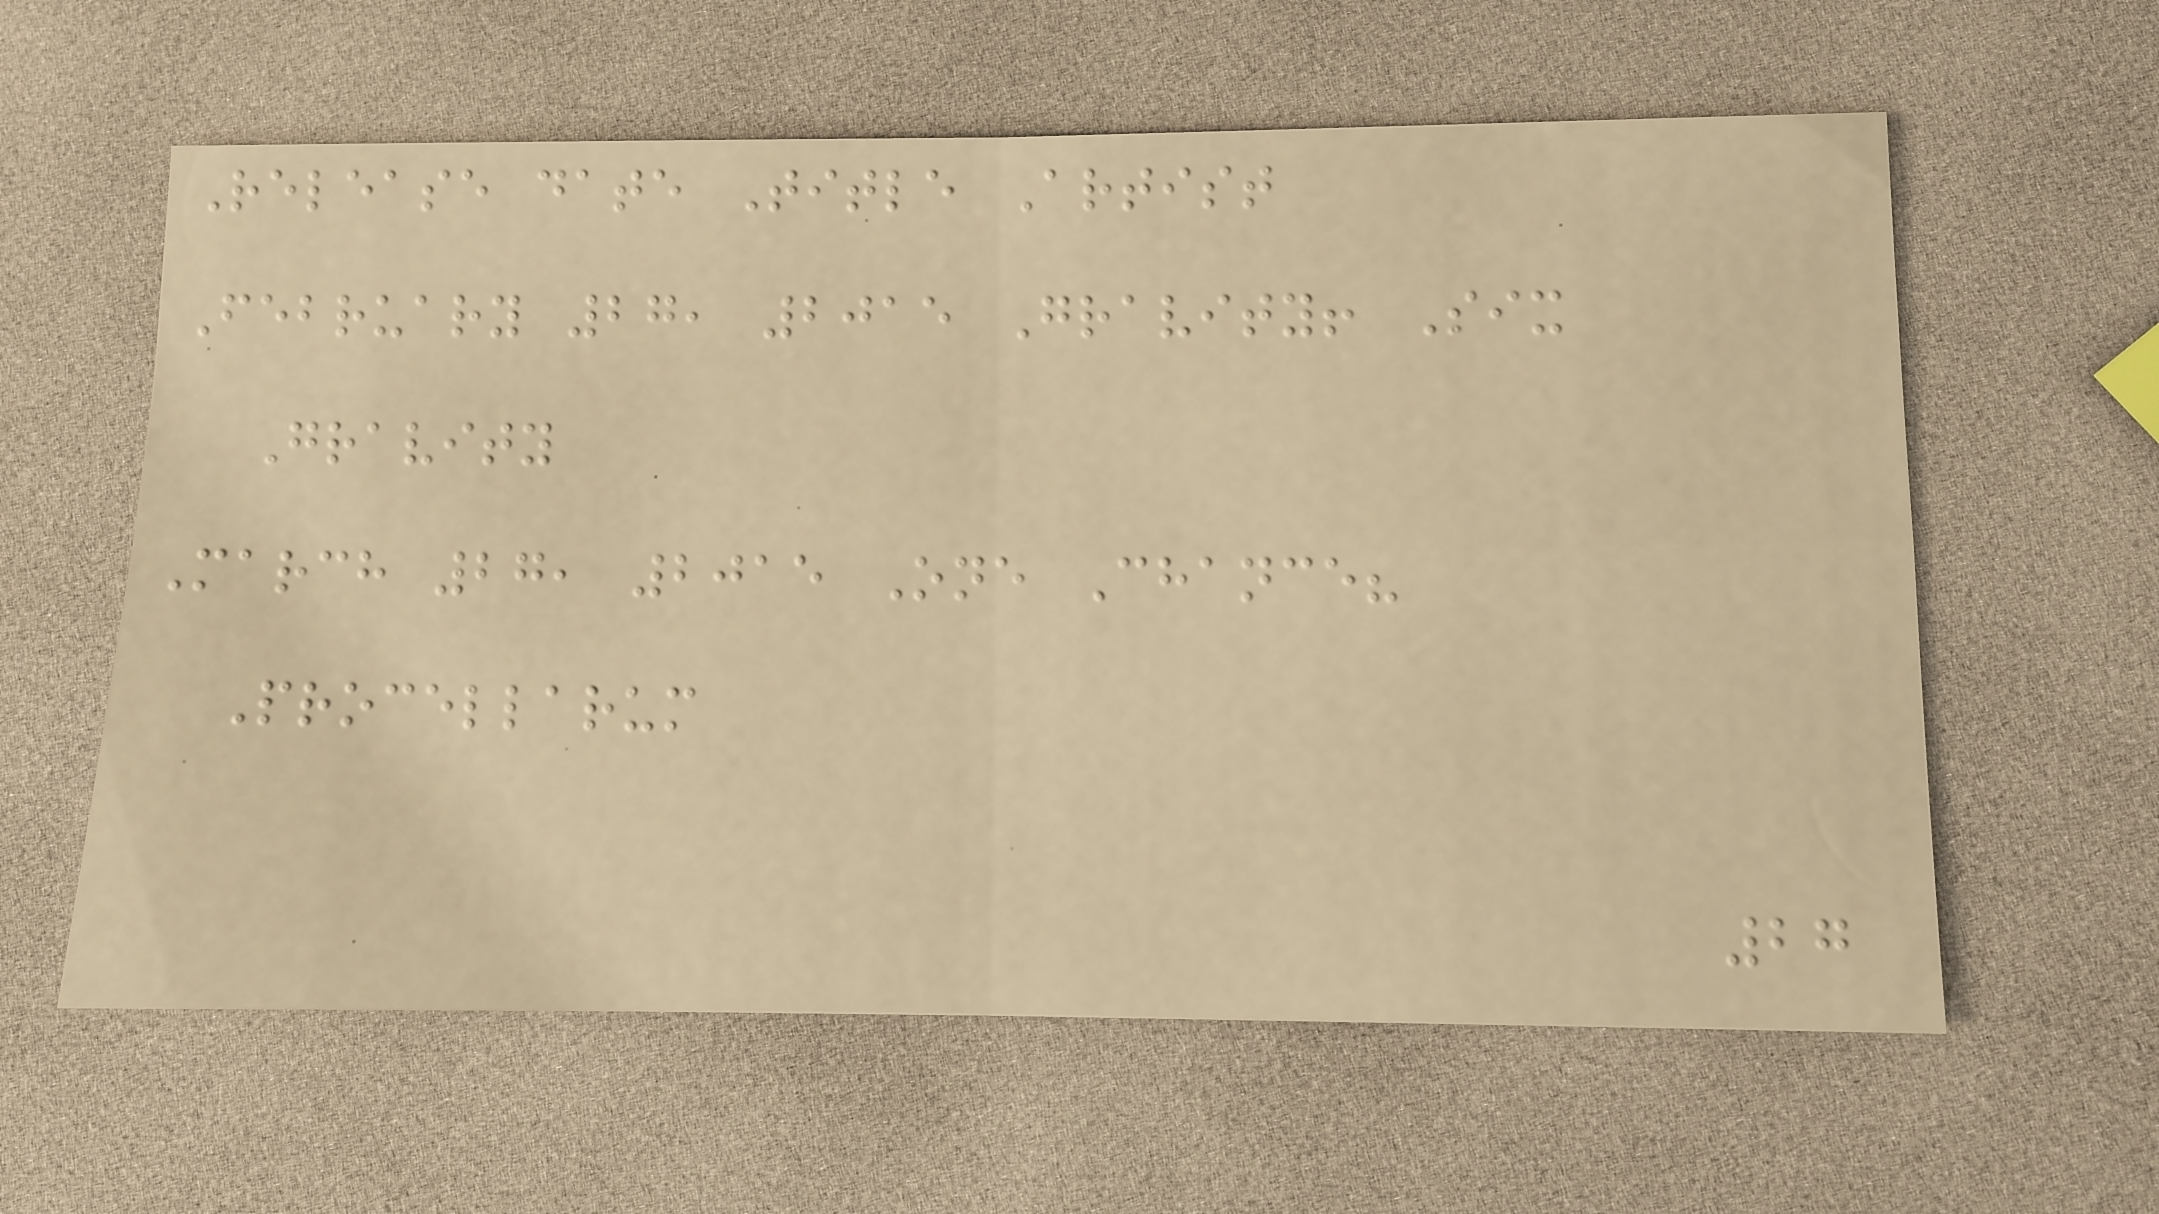Release date Title Artist
February 27, 2015 Gravity! Six
Gravity
March 27, 2015 One Chance?
Procellarum
27
